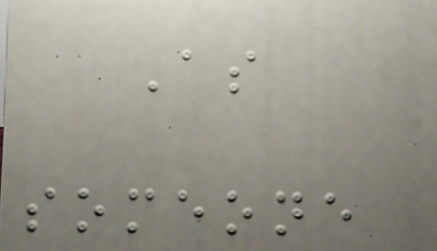As
someone
